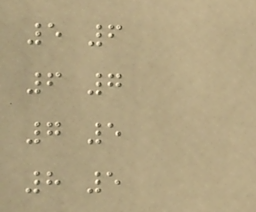5 6
6 7
7 5
8 5
